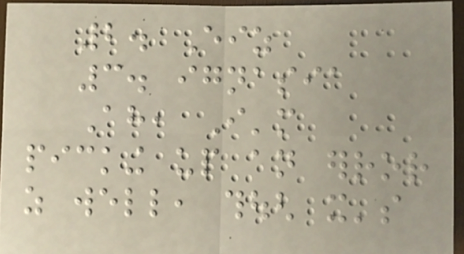2. Eiz
3. ignasia
Ah, I'm
picking up an error
as well, though it's
